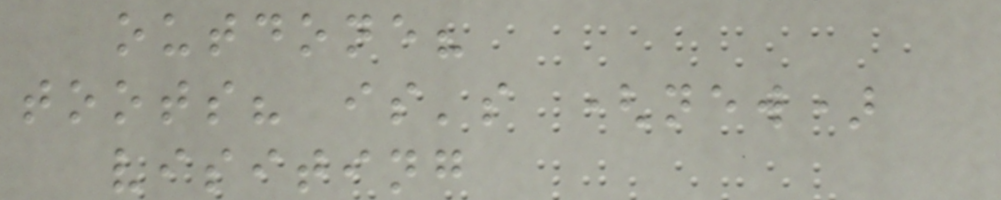outdone?
toots? is's (new)
visiting
